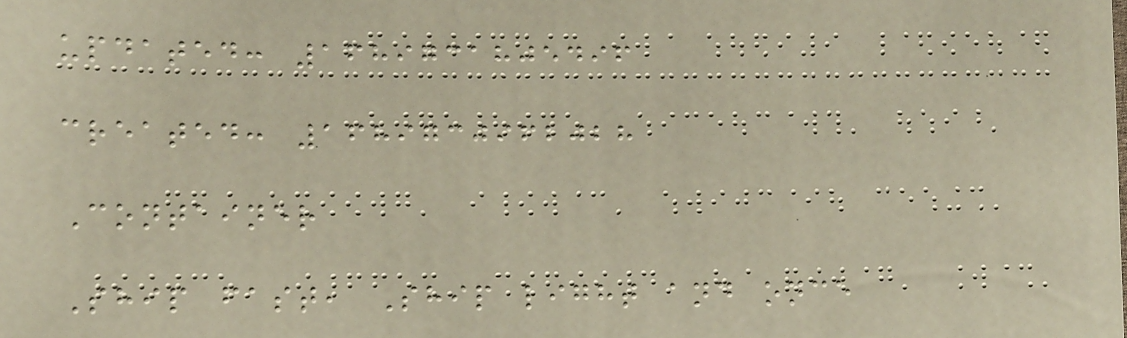updated: 1689731805496
created: 1689730962028
Container
Ship fast, Ship light and once
